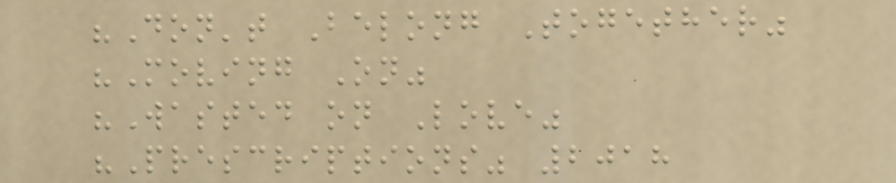"Don't Belong Together"
"Moving On"
"Wasted on Love"
"Prescriptions" 2018
